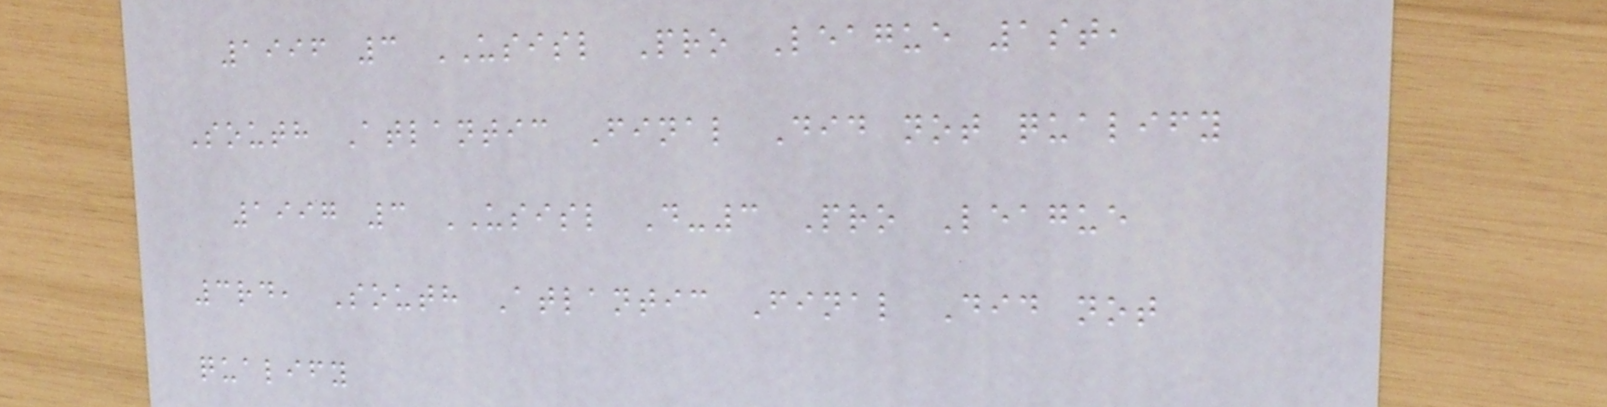1996 3 USISL Pro League 1st,
South Atlantic Final Did not qualify
1997 3 USISL D-3 Pro League
3rd, South Atlantic Final Did not
qualify
